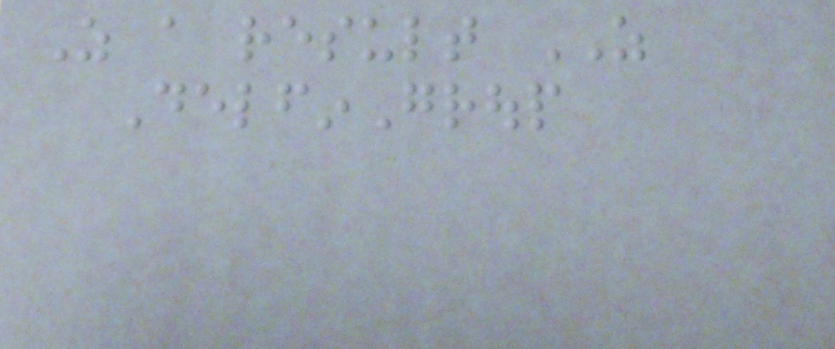As a result AS
DelfinGroup
